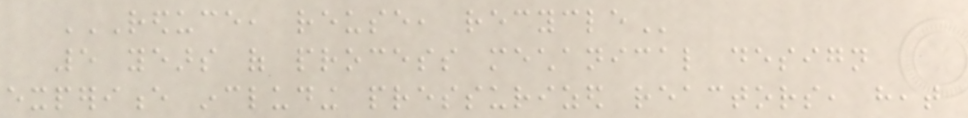REDUCE, REUSE, RECYCLE
5 years of process mechanical design
experience including pressurized reactors, heat
